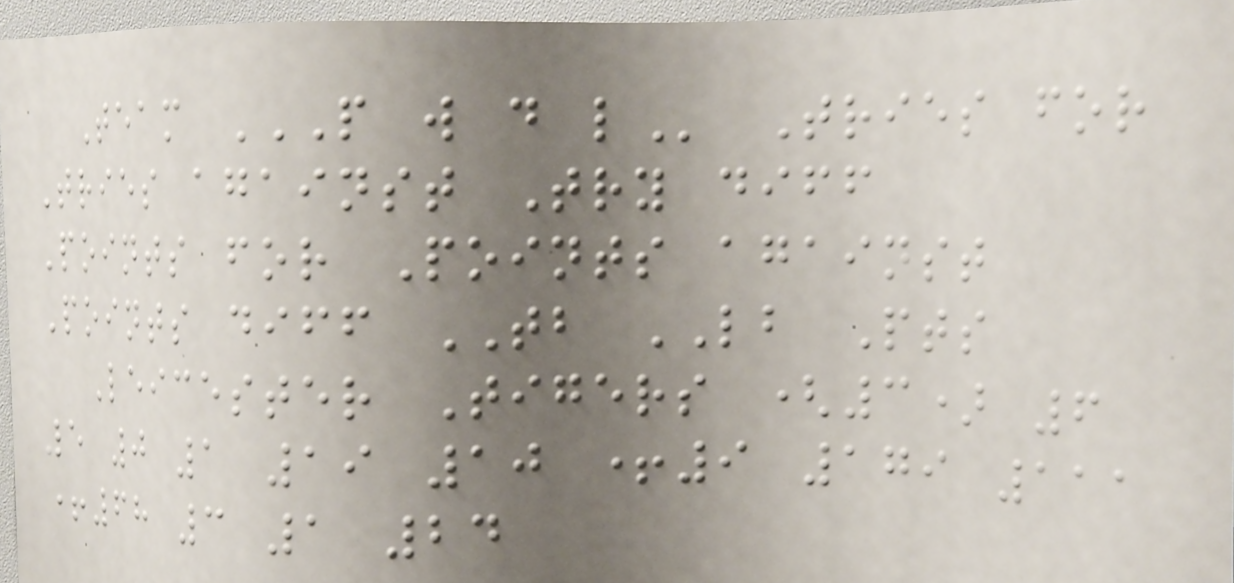Team P W D L Tries for
Tries against Try diff
Points for Points against
Points diff TB LB Pts
Leicester Tigers (3) 6
5 0 1 19 10 +9 179 111
+68 3 1 24
